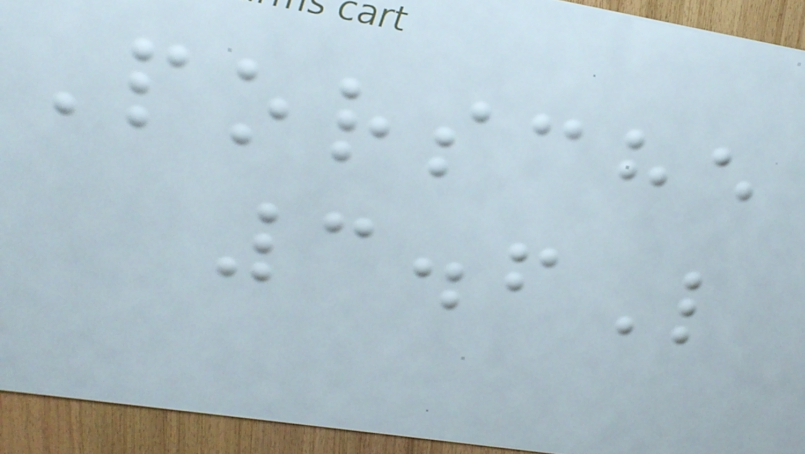Porsche
3.6L
